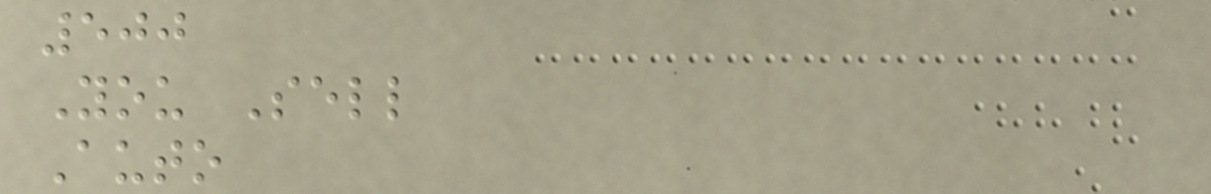500
You Sell
Auto
